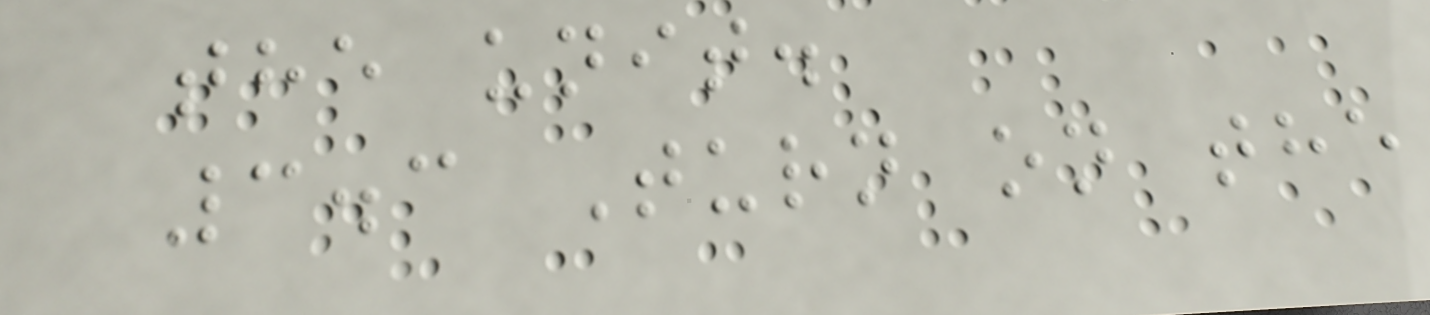the unit.
3.3 Turn on the
